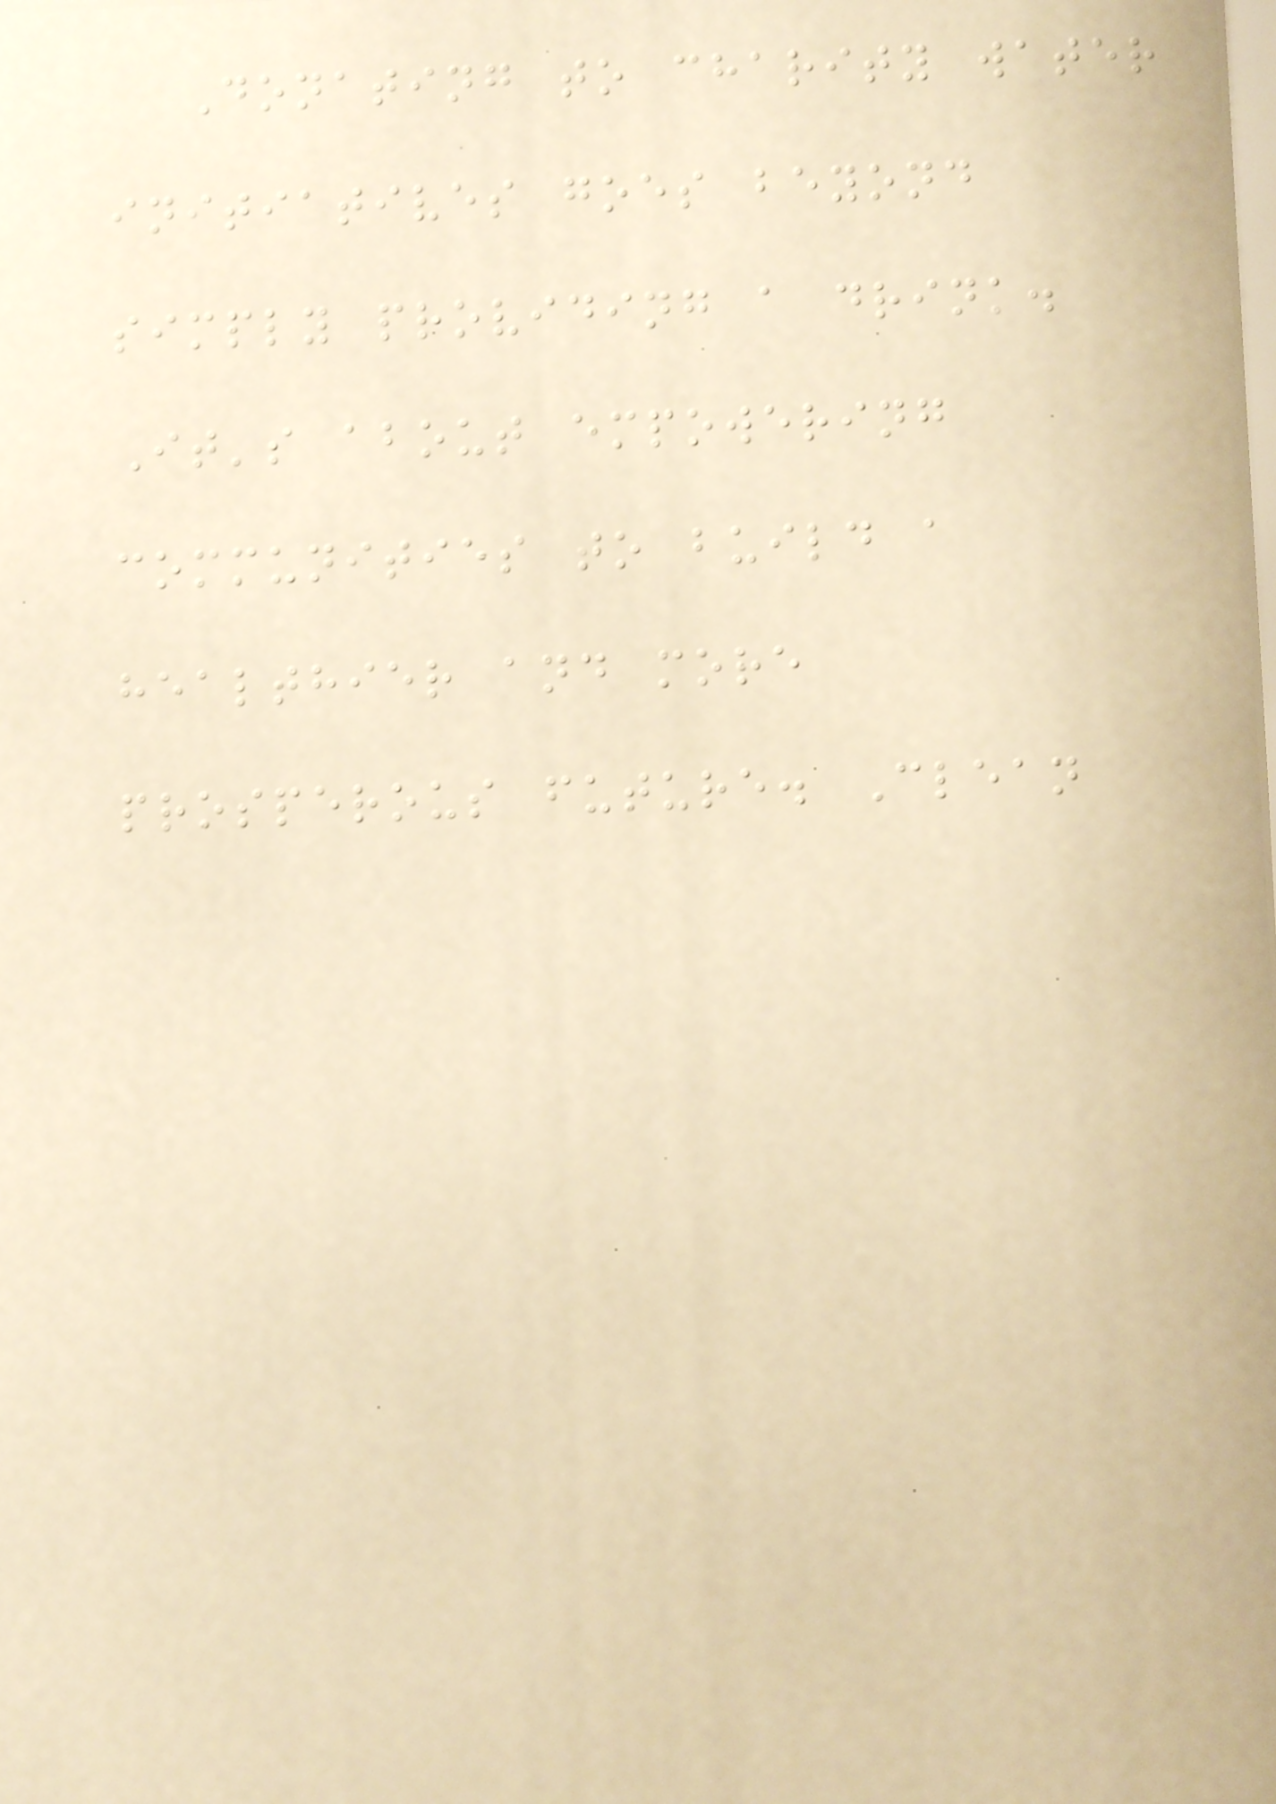Donating to charity water
initiatives goes beyond
simply providing a drink.
It's about empowering
communities to build a
healthier and more
prosperous future. Clean
